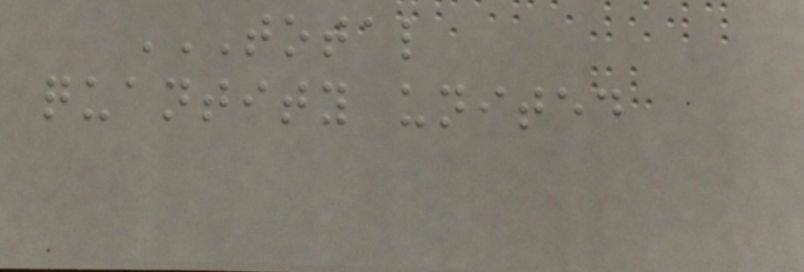TOTAL
QUANTITY UNITED
